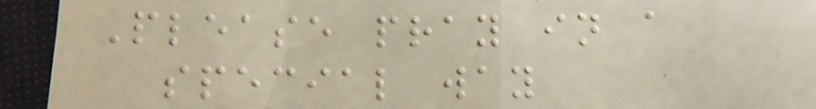Please pray in a
special way
